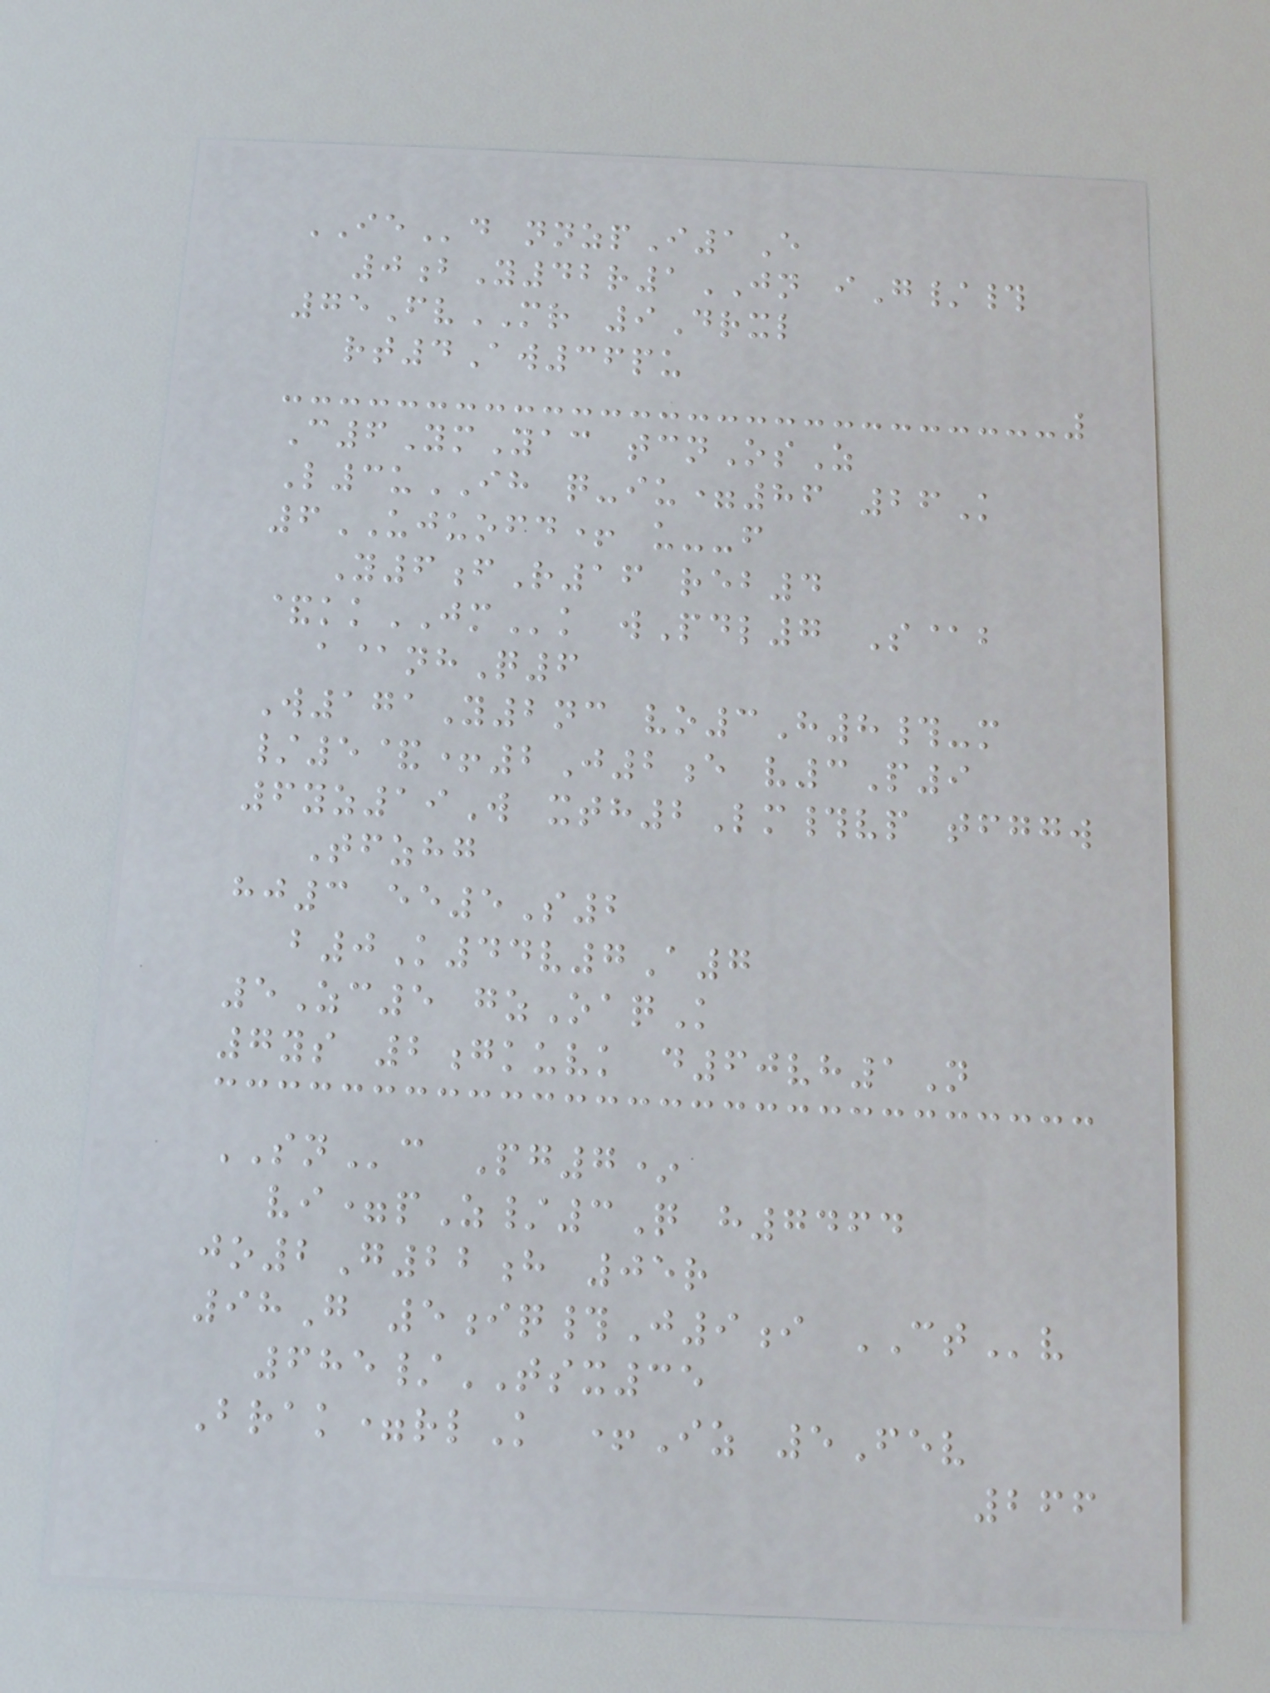IEd nnzpI1E
0bY42r1JN iG/#
75FvMR 9Drxl
rt4Aw36pu
C6YmYac tcnOsZ
L3uIH q-iu=86 26K
6UJUOFD+ u--f
Y6fR16 reb4
&kkJMk wPdl7 S@b
a@nhQ6
W171Y2nc vo3H8#-m
/5&+2J2e v3P9
6yz19W xth2Lm#vp tfggw
Tfzhg
hj3 ee5S2
b0K44v7A7
5Zc5 gzOaqK
7ys 2gkuvk d60vh1N
SNc Pg7*
vi=pZ/3Q h7464
jo2G22h 05r
98G 5iq#J9i CTv
685/TSX35
Brak=rlK +Iz 5Fev
266
